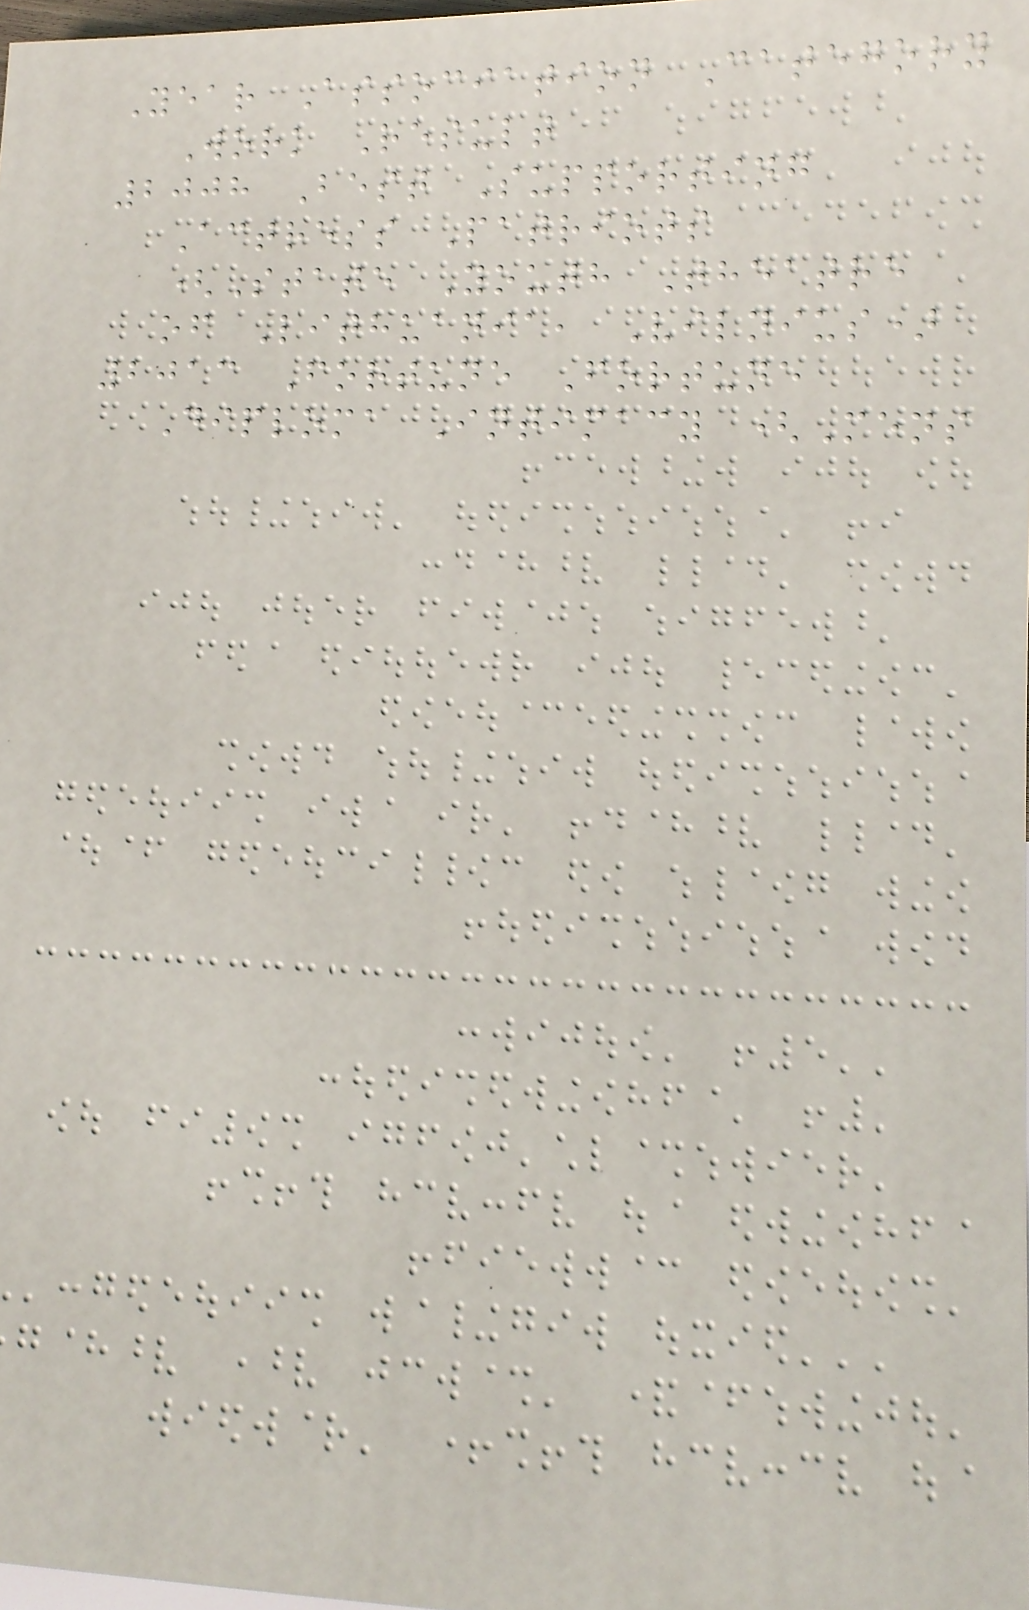Year Association Category
Work Result
2008 Best Supporting
Actress Patriots
(State Youth Theatre
of Lithuania, Vilnius)
2013 Fortune Fortune
Diploma Intimacy (Mens
